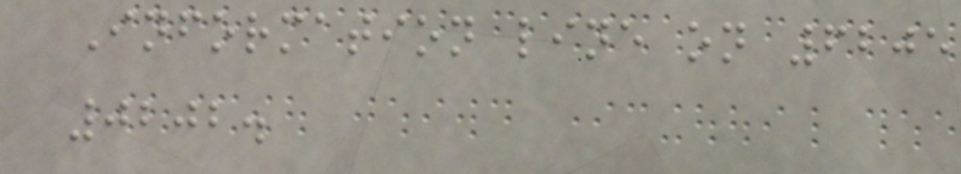Information line on 6205
0202.
